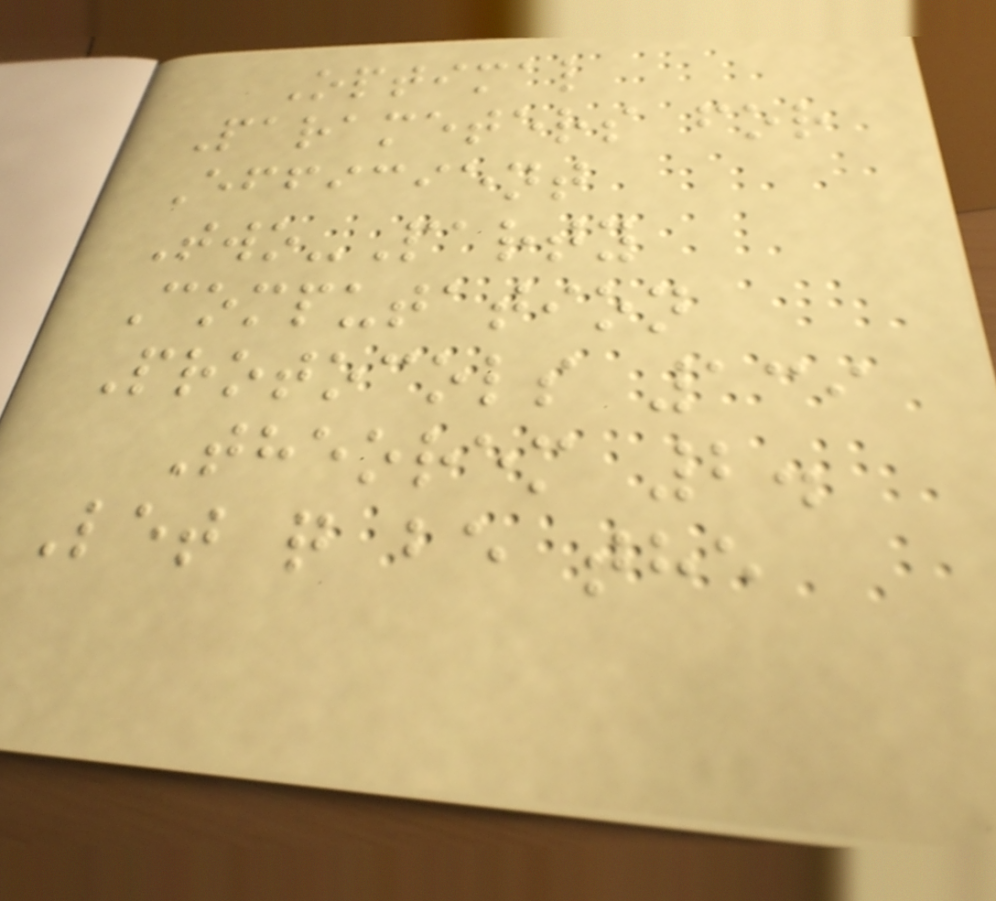Optimal
Parameters for
Efficient
Two-Party
Computation
Protocols 139
Theorem 2.
Let q be the
